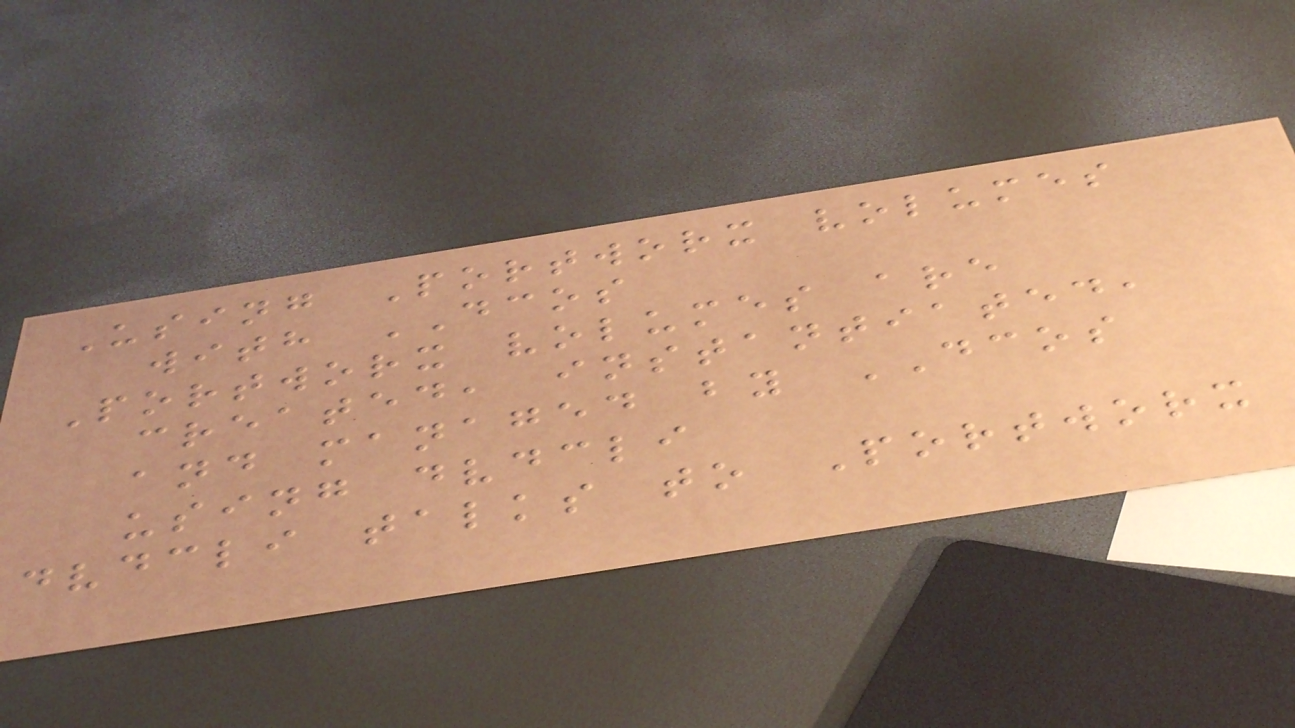Using Portworx volumes
with DCOS
Portworx volumes are
created, instantiated,
and managed by DCOS
using dvdcli
dvdcli talks to Portworx
